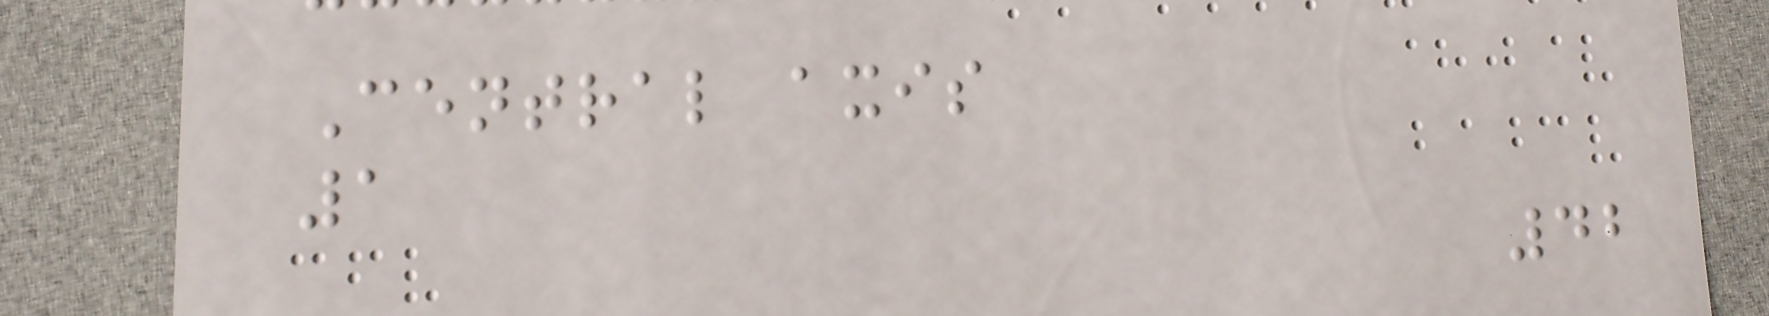Central axis
1
42
